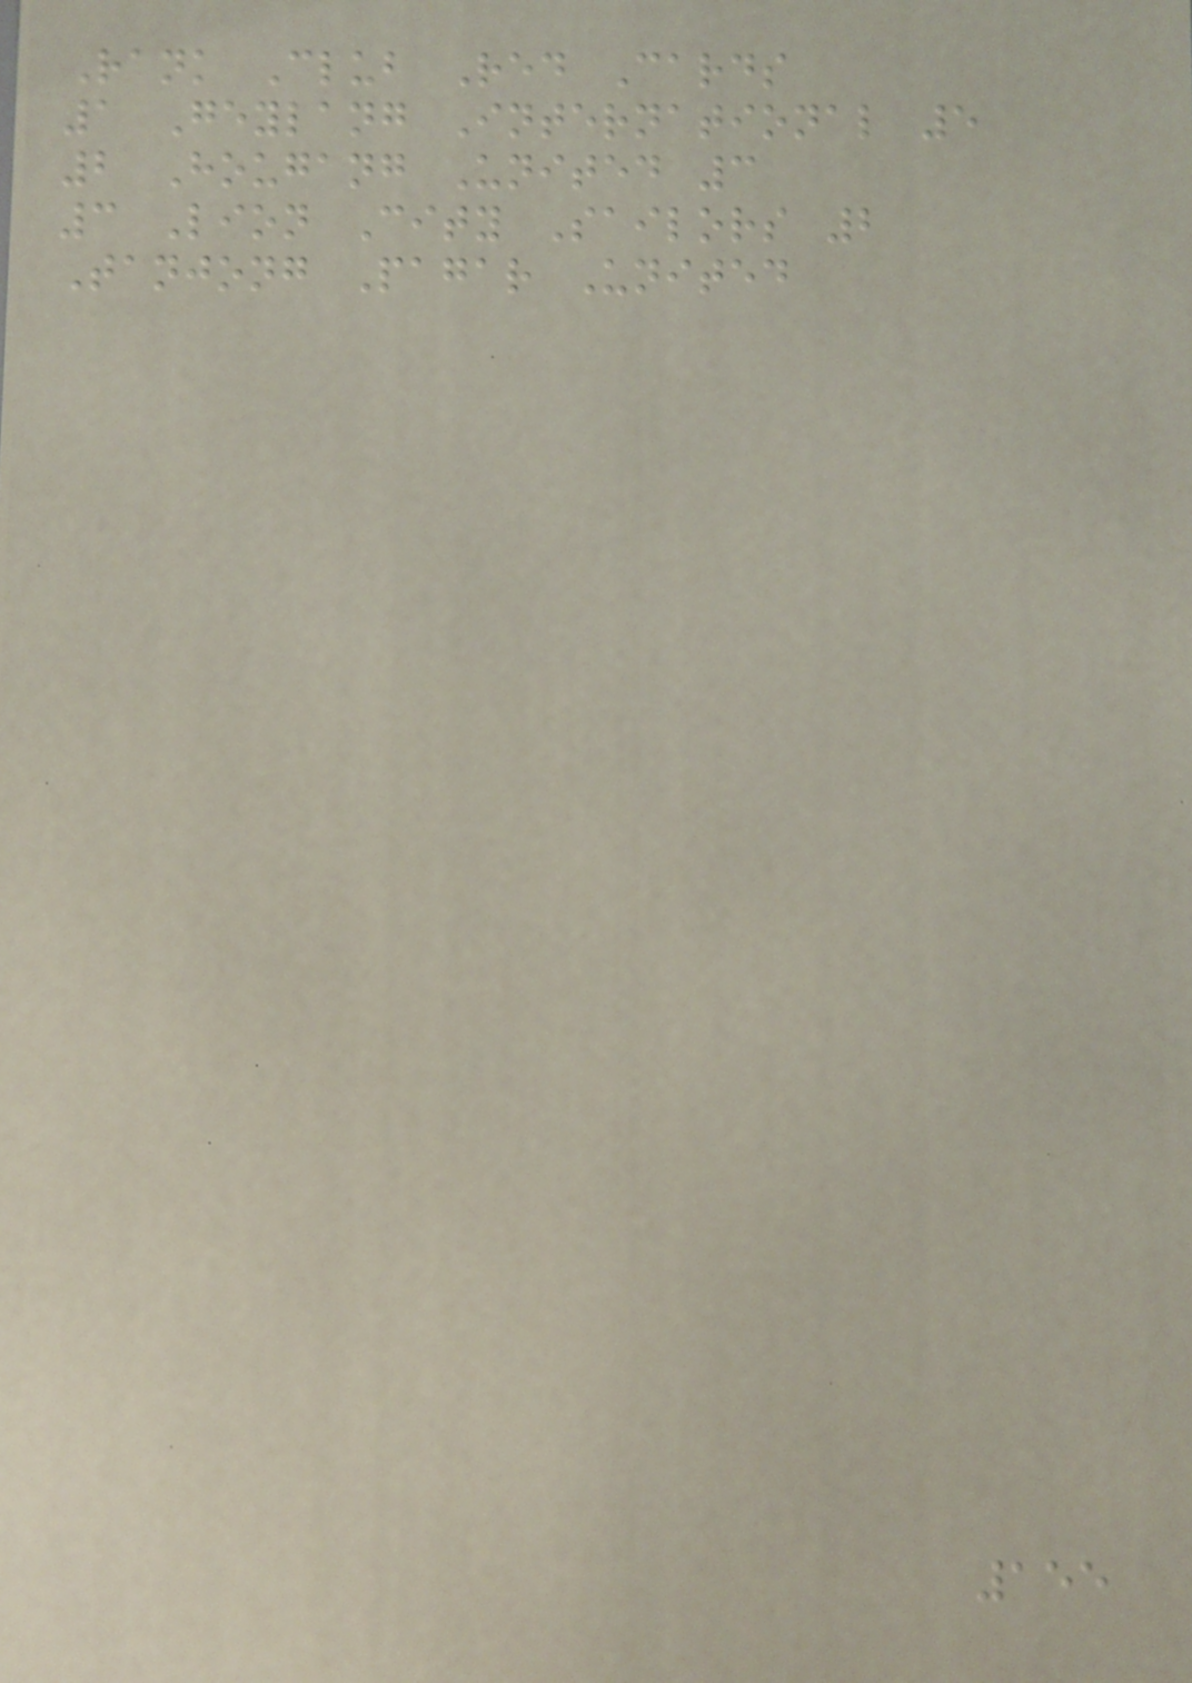Rank Club Red Cards
1 Geylang International 5
2 Hougang United 3
3 Lion City Sailors 2
Tanjong Pagar United
155
